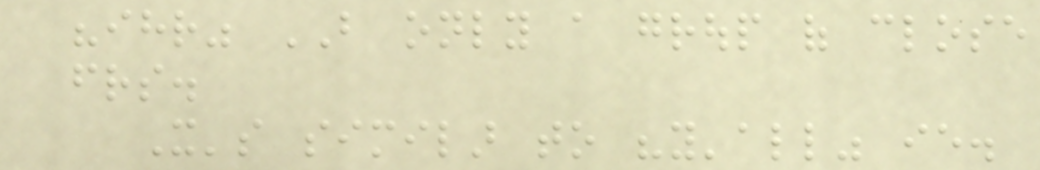"ihr" BUT only a group of close
friends.
It's similar to "y'all" ie.
